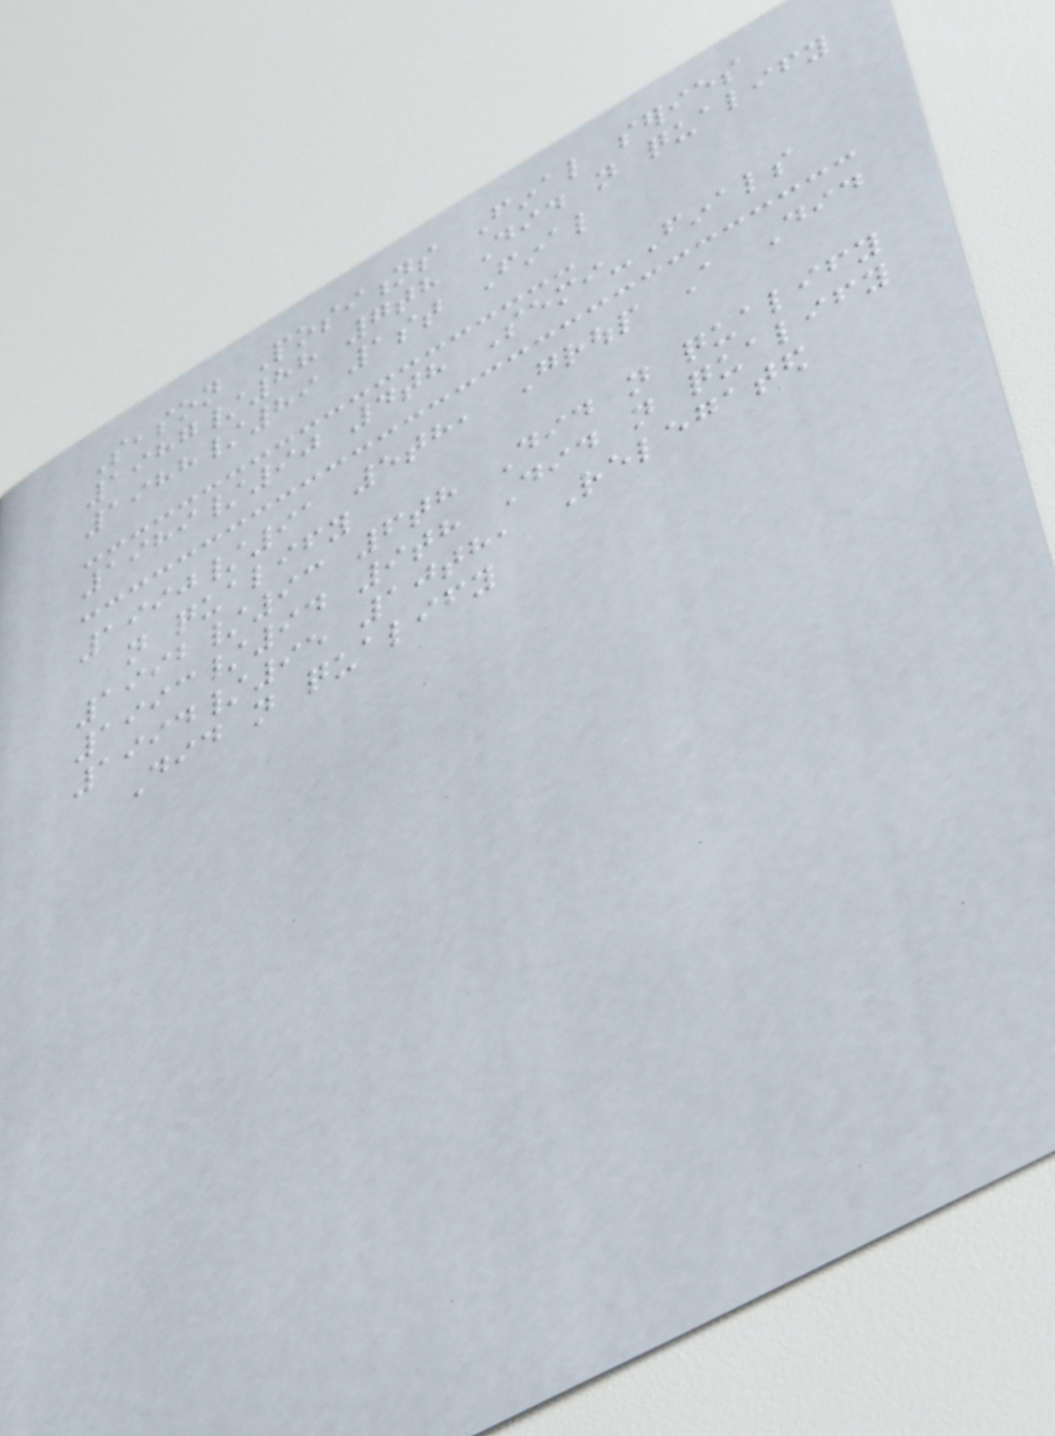Season Positions Final series
1987/88 7th Did not qualify
1988/89 1st Final
1989/90 4th Semi-Finals
1990/91 5th, Group A Did
not qualify
1992/93 6th Did not qualify
1993/94 9th Did not qualify
1994/95 10th, Relegated
Did not qualify
